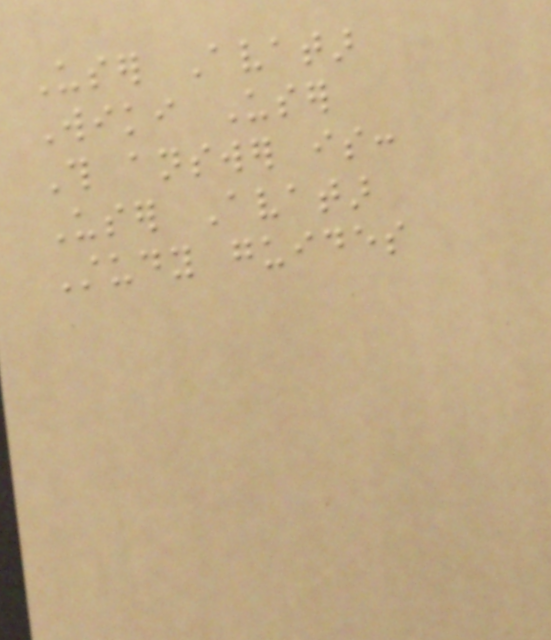User Avatar
Wiki User
This answer is:
User Avatar
Study guides
